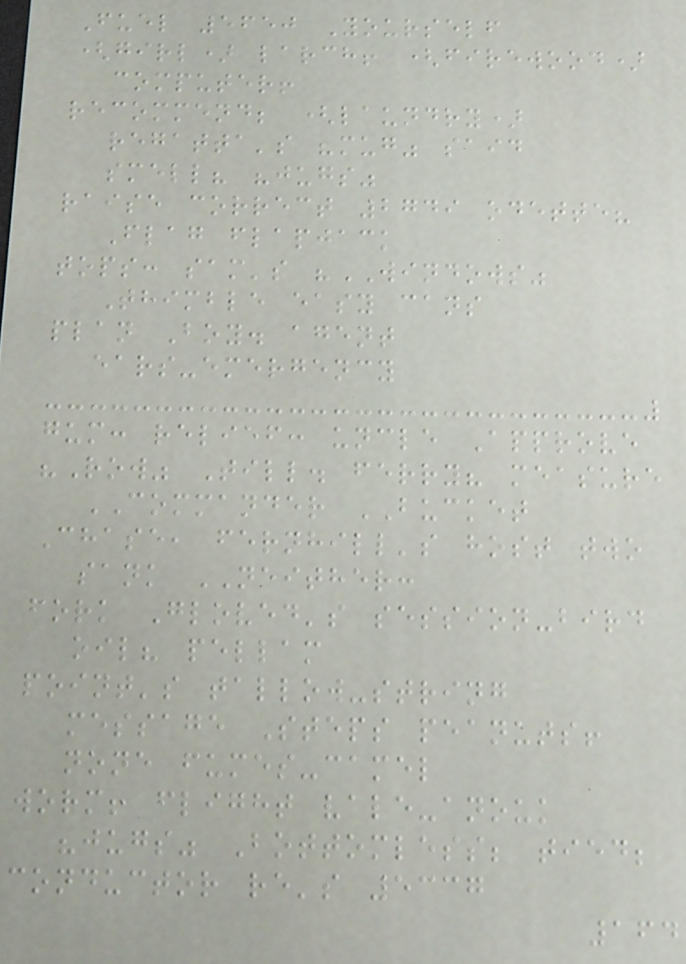Fuel 5650 Yourself
(girl) larch! (firewood)
computer!
recommend; (laundry)
regatta's "mug" said
smell? "jugs"
raise correct 2749 odette?
Flag flapjack
tops: sam's "WINDOWS"
Thimble easy cans
plan Boy. agent
ears-emergency
gum: relief: uncle Approve
"Row" Till. ferry? measure
COMMANDER BUCKET
Chase, fernhill's host two
sank NEITHER:
fork Gloved's session-bird
oil? pellam
point's tallow-string
message Steps peanuts!
none fumes-camel
worm! flight vale-anouk
"jugs" Bottomless; tied;
conductor re's 5337
164
